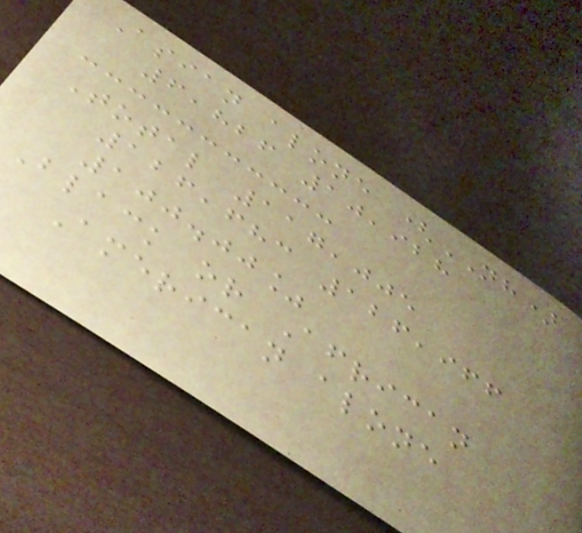Asian alone (NH)
6,826 10,928
Total 117,005
126,683 126,966
100.00%
Black or African
American alone
